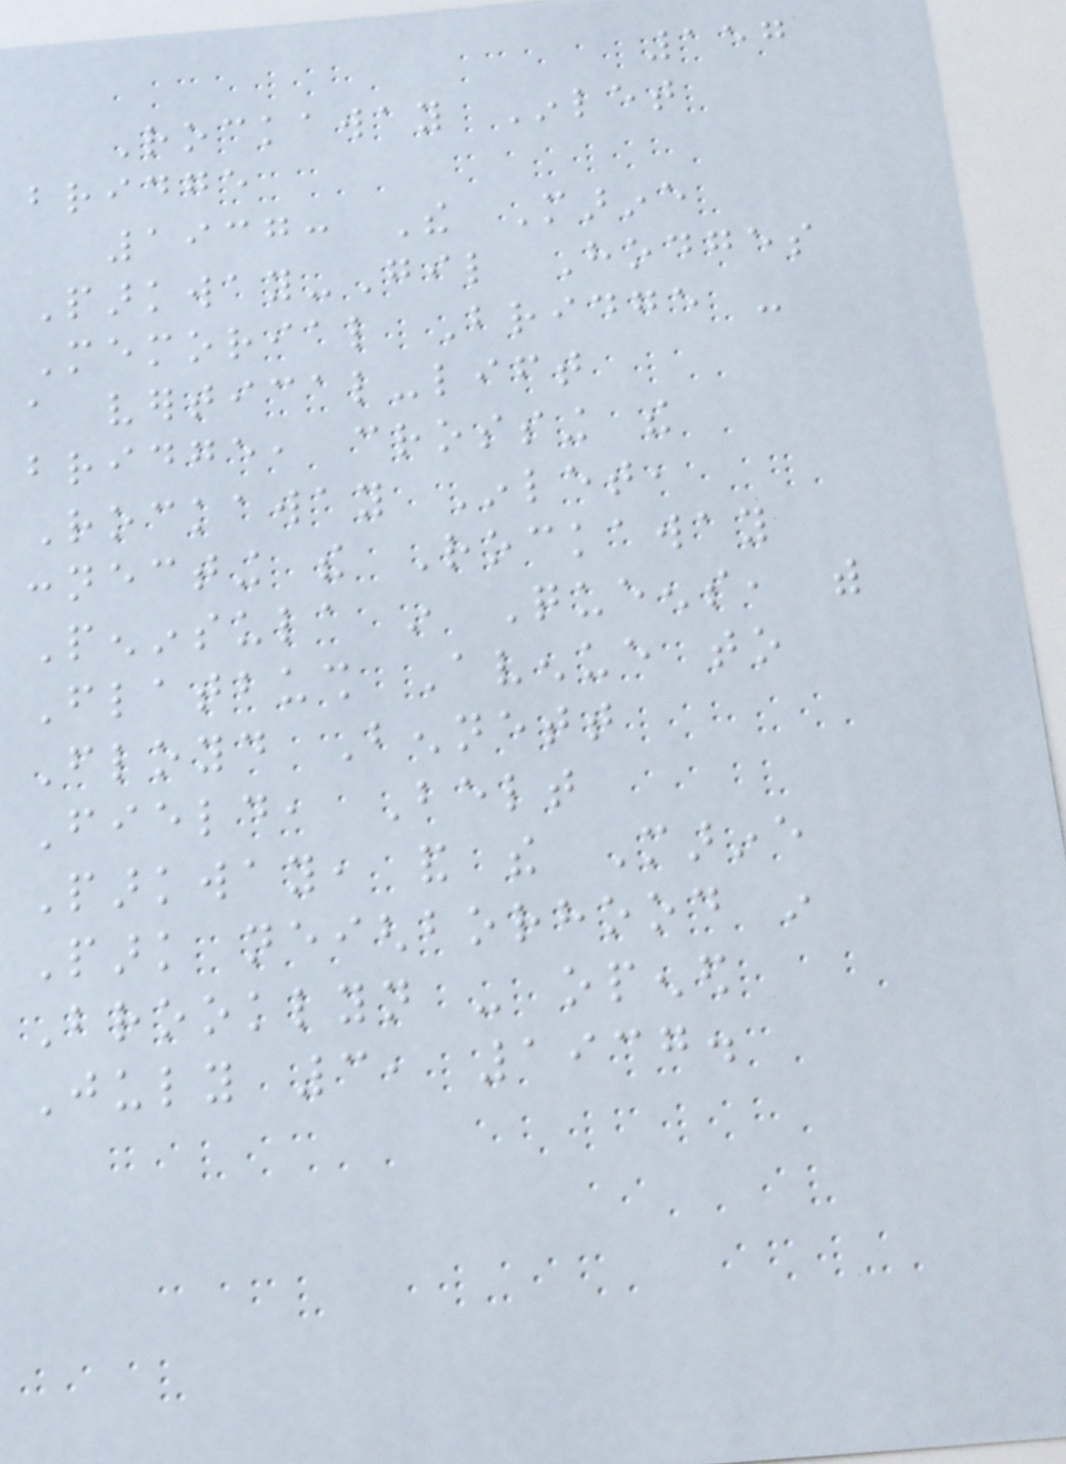157
Rockaway Inlet
bridge
1937: The Marine
Parkway-Gil Hodges
Memorial Bridge -
a vertical-lift
bridge, crossing the
Rockaway Inlet,
connecting the Rockaway
Peninsula in Queens, with
Flatbush Avenue to
Floyd Bennett
Field, Belt
Parkway, and the Marine
Park neighborhood in
Brooklyn - opened
July 3, 1937.
